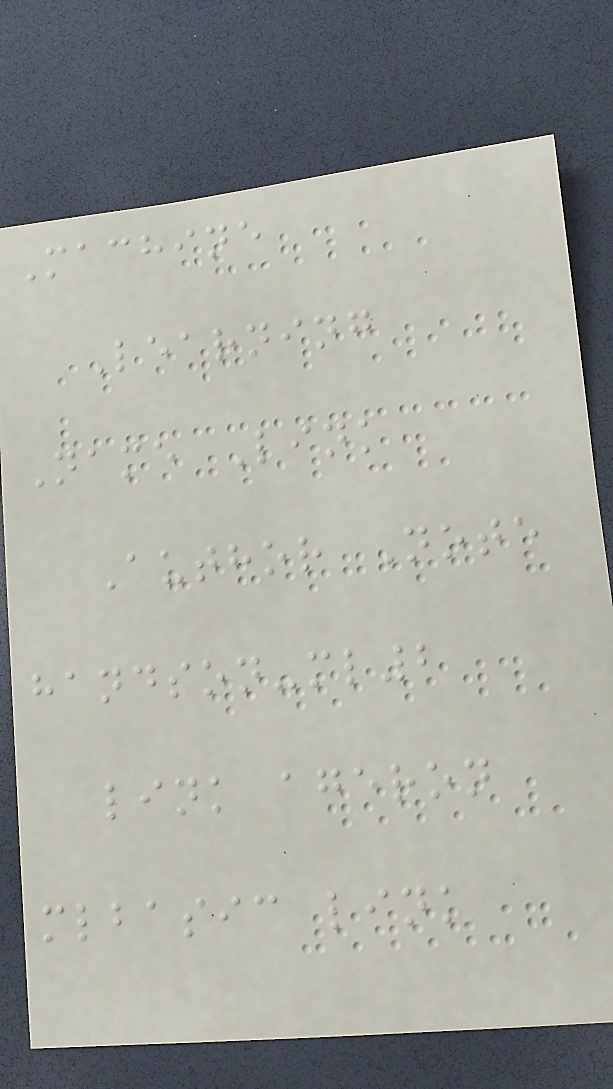Machine
Learning
Name Link
Author Note
handson-ml2
link ageron
mlbasic link
